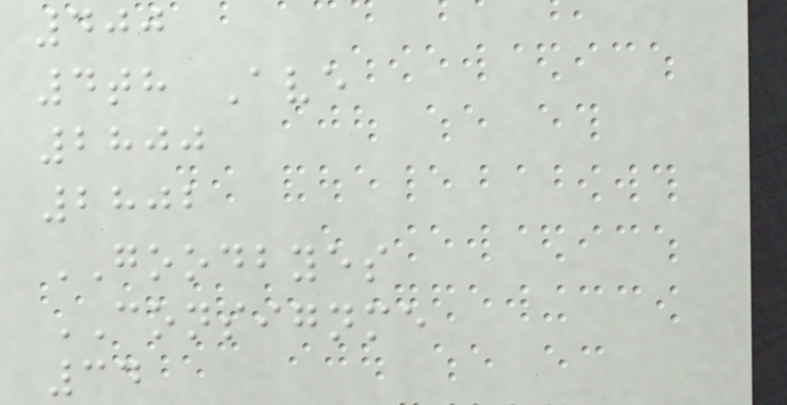400
4th Ave
2800
2802
GOODBYES
CONSIGNME
34
